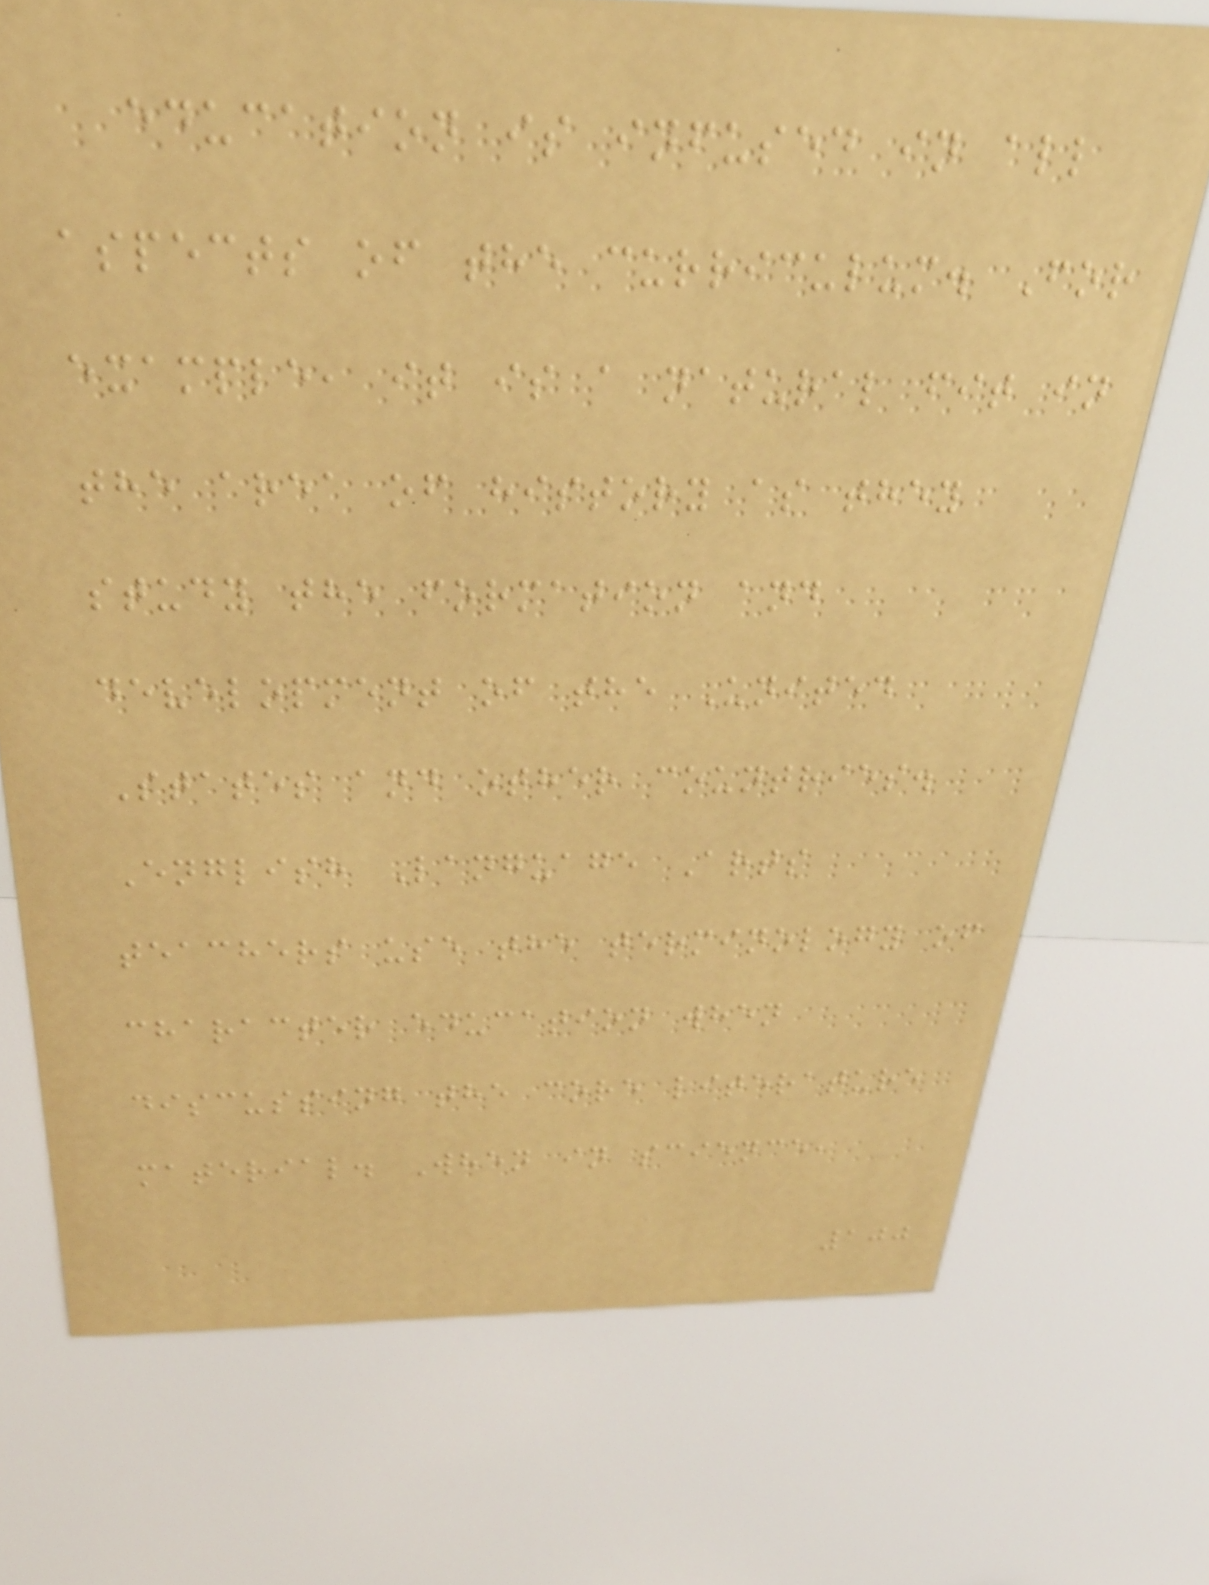education is infused in all
aspects of the curriculum. For
example, it is a natural fit in
the area of history as they
study the formation and
development of the United
States and other countries.
English Language Arts
teachers use the terminology of
character education when
discussing the core literature
material. When in science,
100
